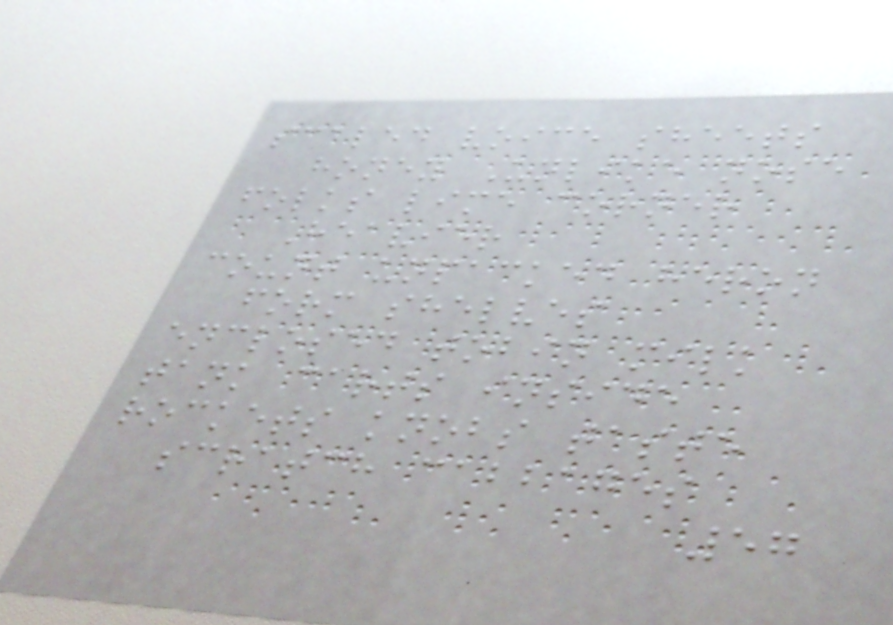scaled voice sheets
honey Unlike nose
folks lime corner
Heavier
count unpacked heron
form shelves
enclosed tobin milk
tank carts inside
rockets knobs taste
scratch cabbages
57
